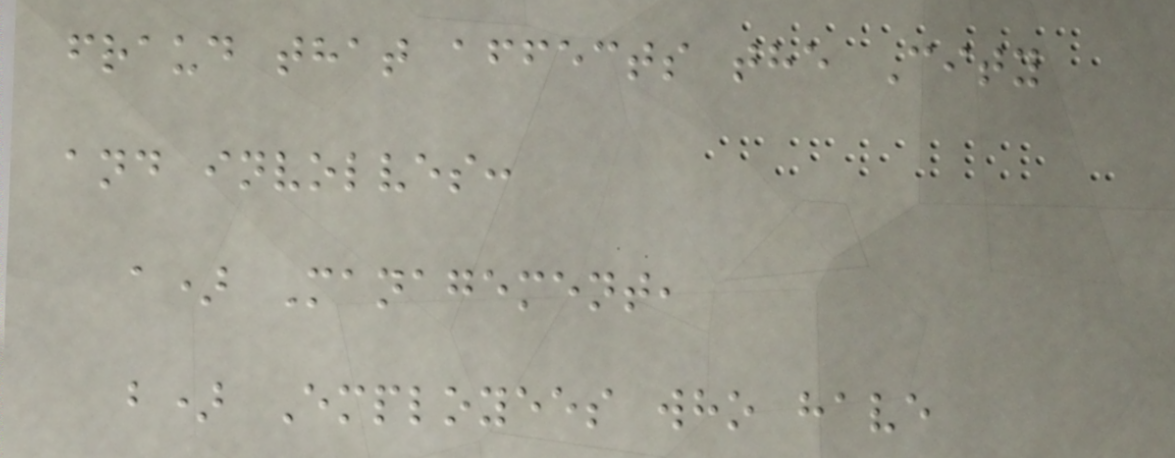fraud that affects the City
and involves:
a) Management,
b) Employees who have
